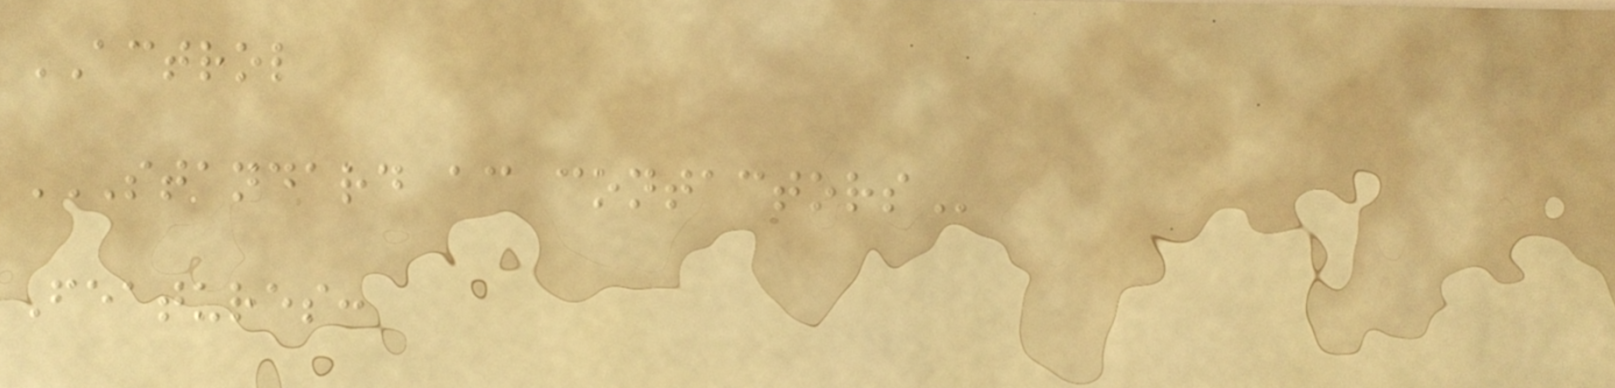ACTROL
STANDARD AC CONTACTORS
Features:
